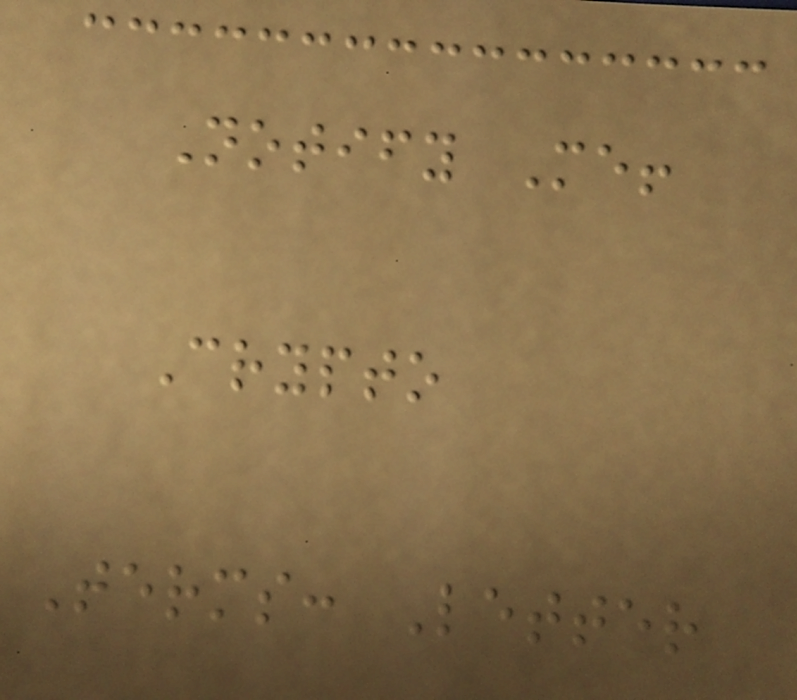Notify Me!
Crypto
Terms: Letter
